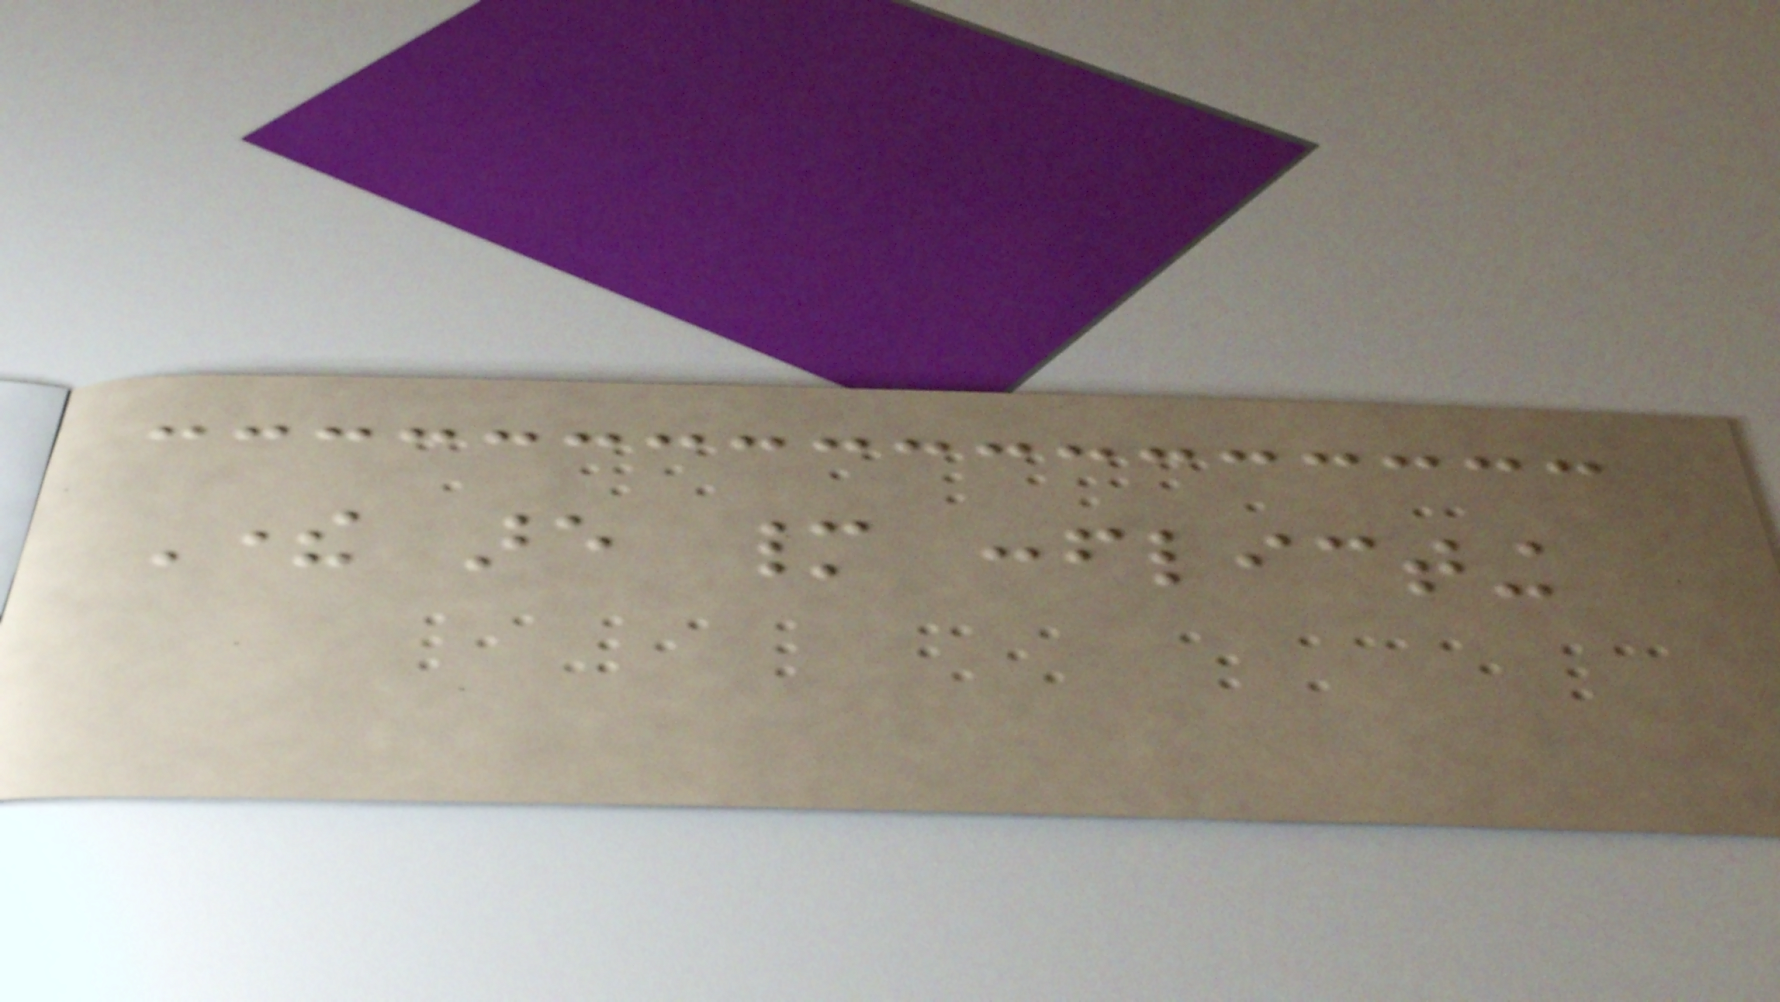There are many conflicting
